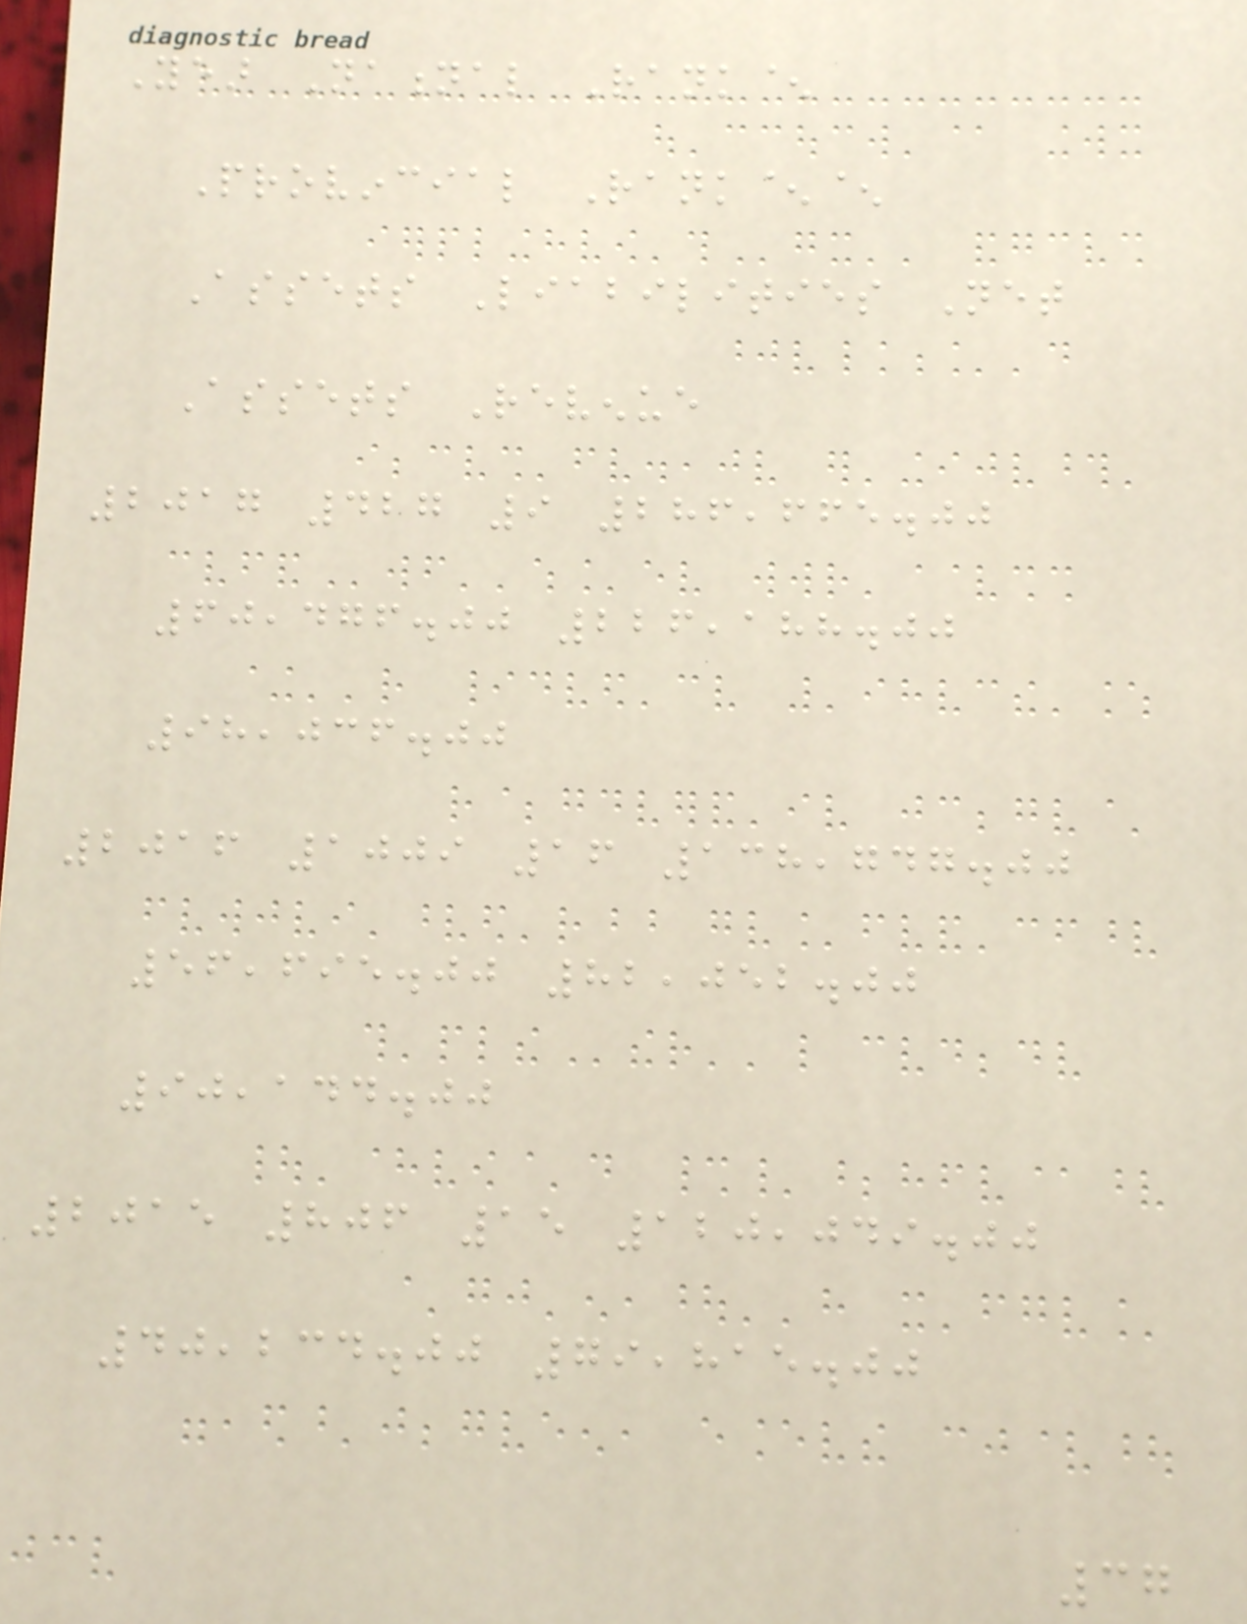Year National Rank^
Provincial Rank^^
Assets Liabilities Net
Assets Revenue
2017 427 9 286,665.00
60,476.00 226,188.00
98,036.00
2016 1009 16 138,747.00
56,695.00 82,052.00
90,144.00
2015 806 15 120,049.00
40,234.00 79,815.00
37
